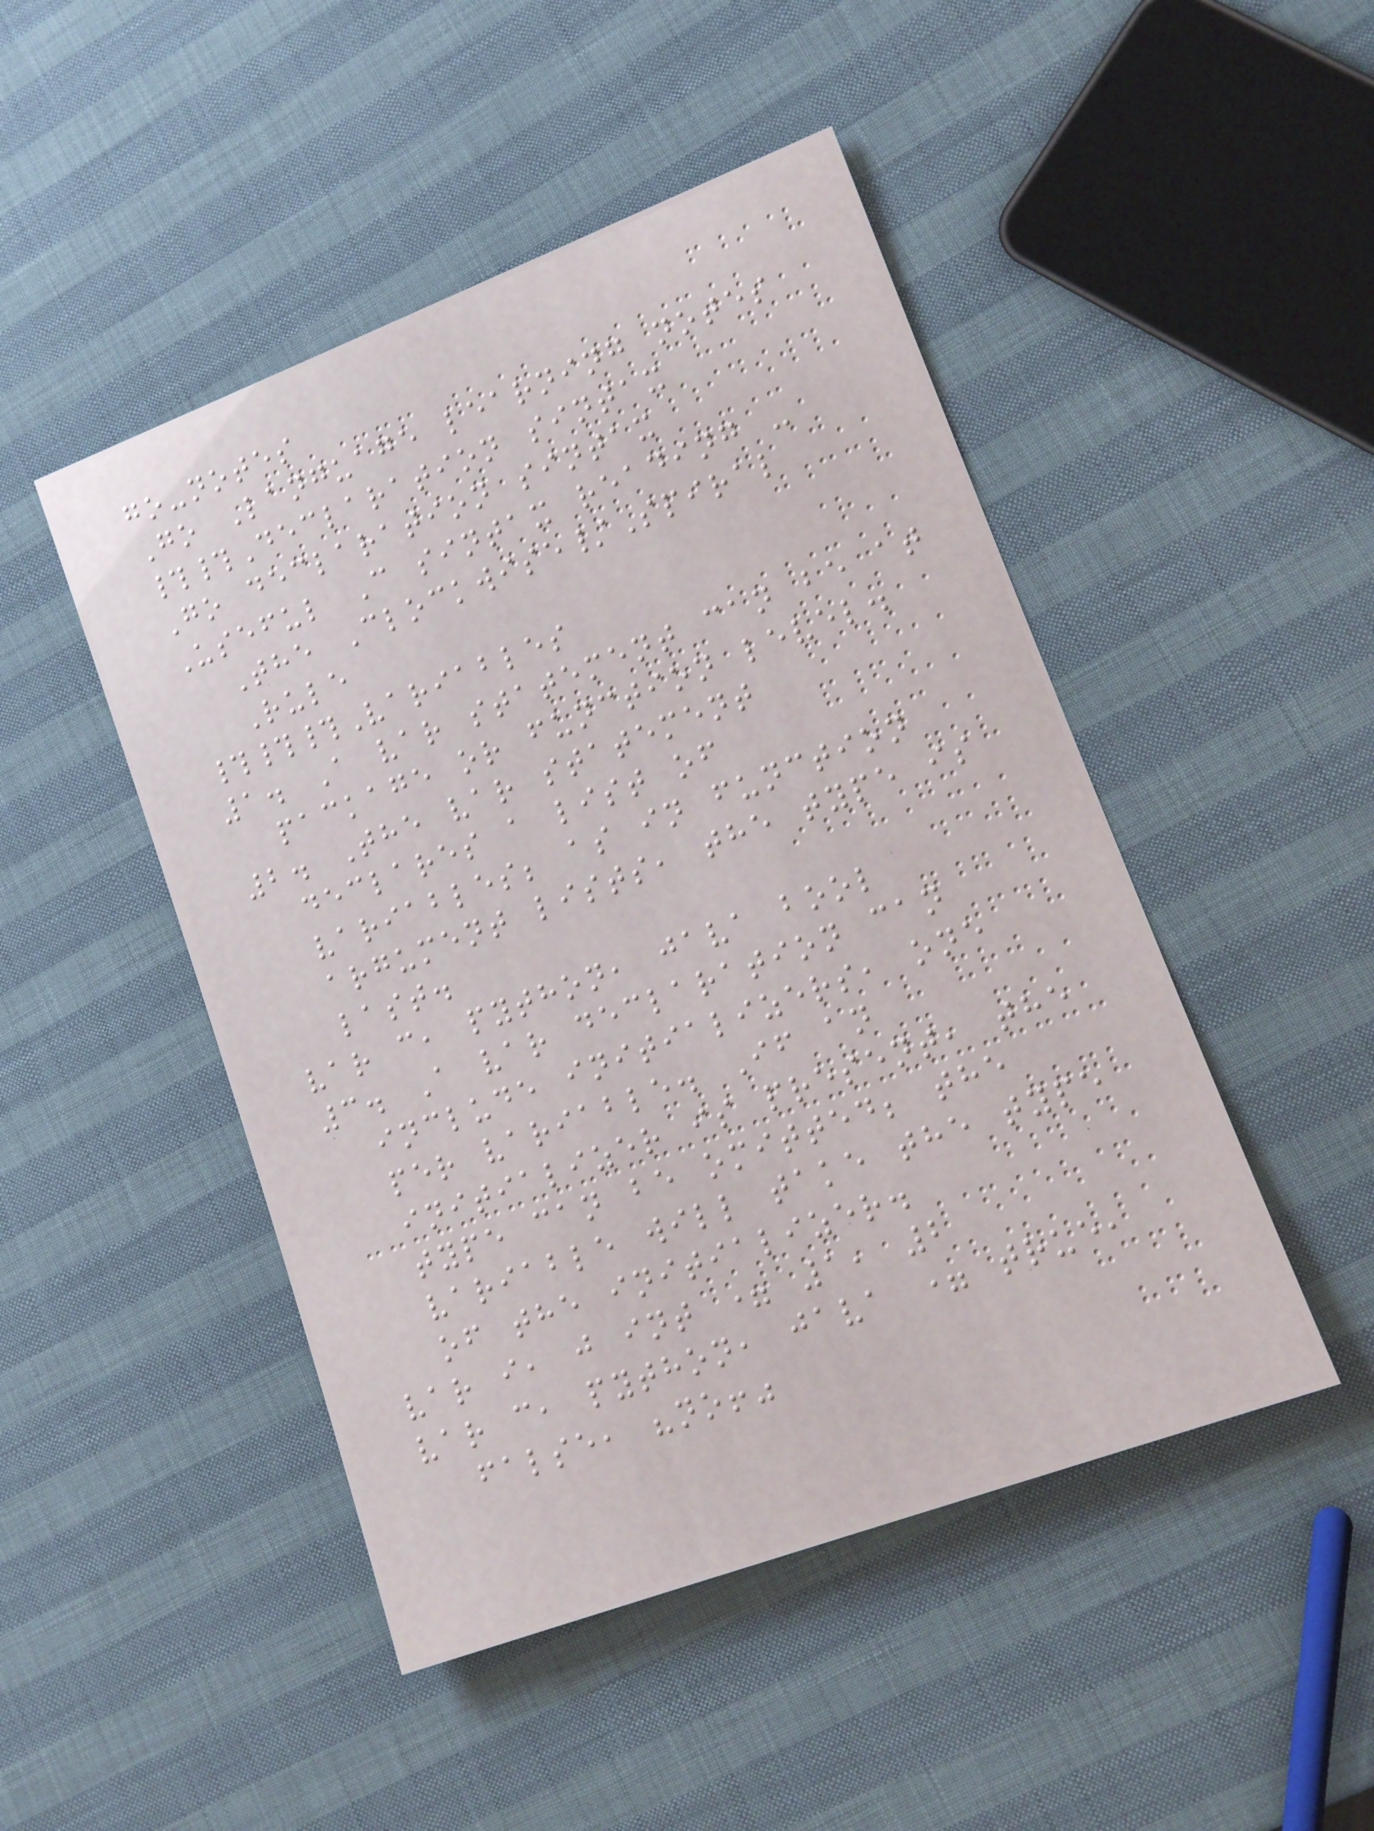go-notes
Go Language learning notes
##Declaration sintax
Go declaration sintax
Useful C sintax reading -
The Clockwise/Spiral
Rule
###Variables
1. A var statement can be at
package or function level.
2. The var statement
declares a list of
variables; as in function
argument lists, the type is
last.
var c, python, java bool
3. A var declaration can
include initializers, one
per variable. If an
initializer is present, the
type can be omitted; the
variable will take the type
of the initializer.
var i, j int = 1, 2
var c, python, java = true,
false, "no!"
